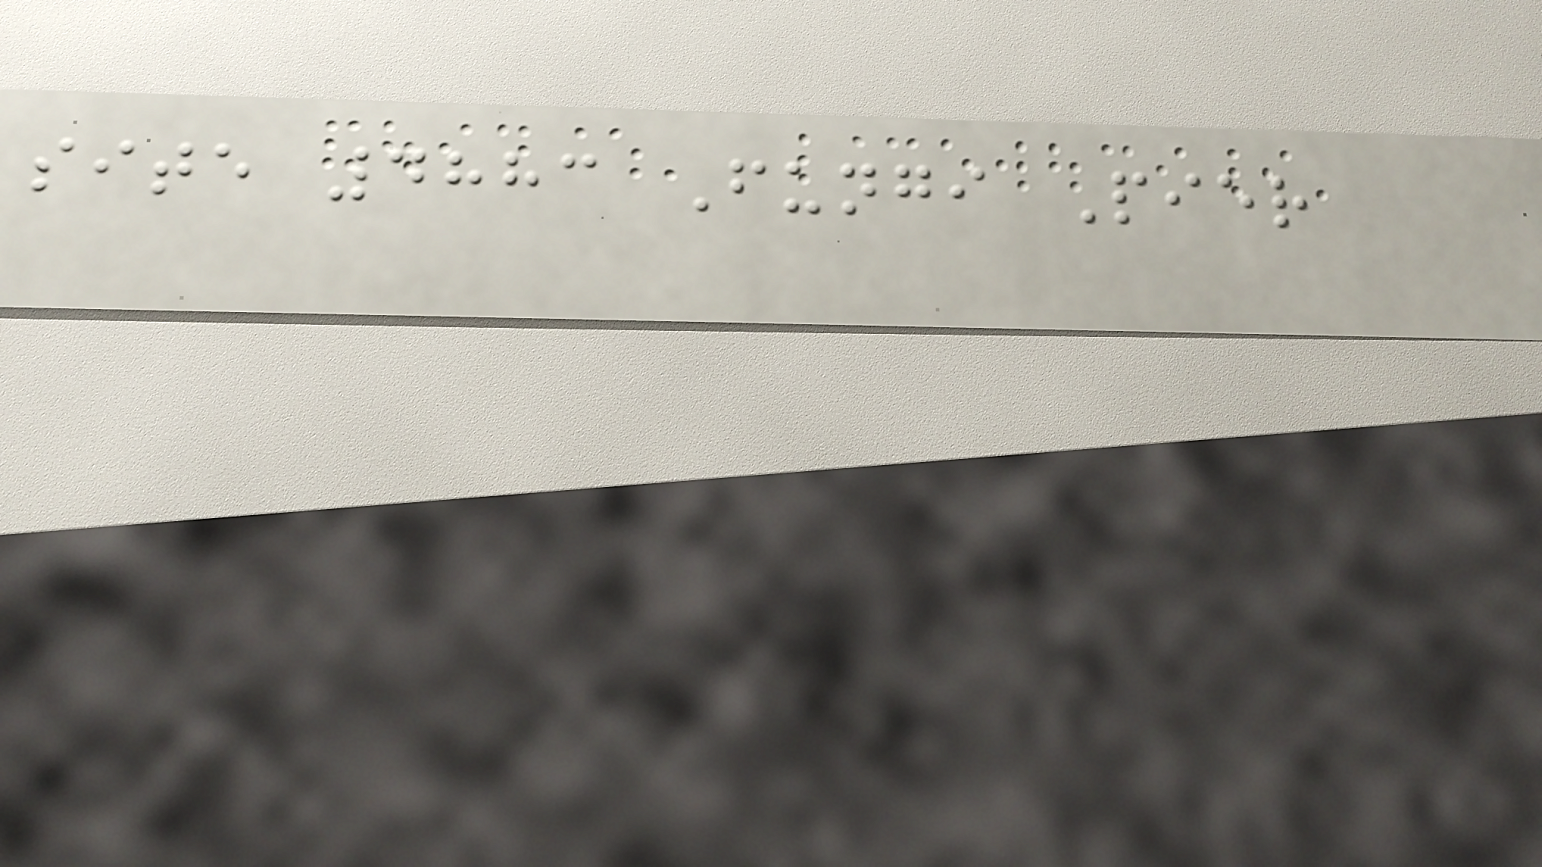site 4883 Fungi Pier
